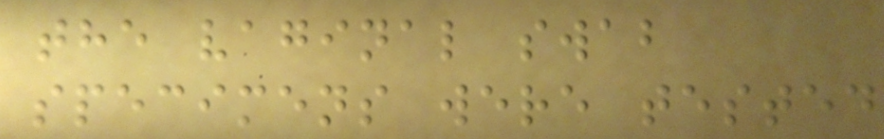the vaginal swab
specimens were tested
